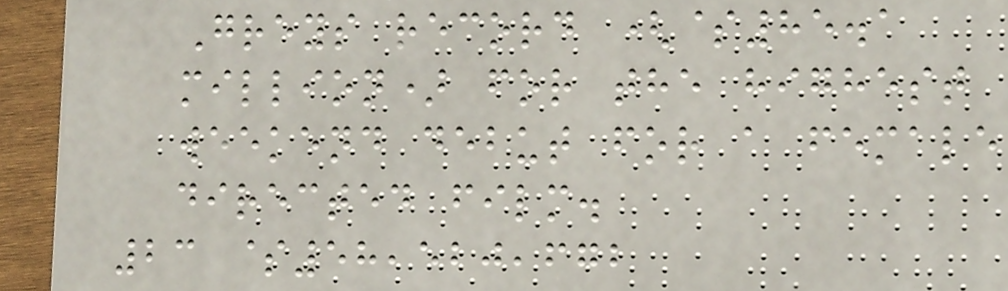Greys record ($85.1
million) for the highest
weekend debut for a female
directed film.
23 $58,520,672
